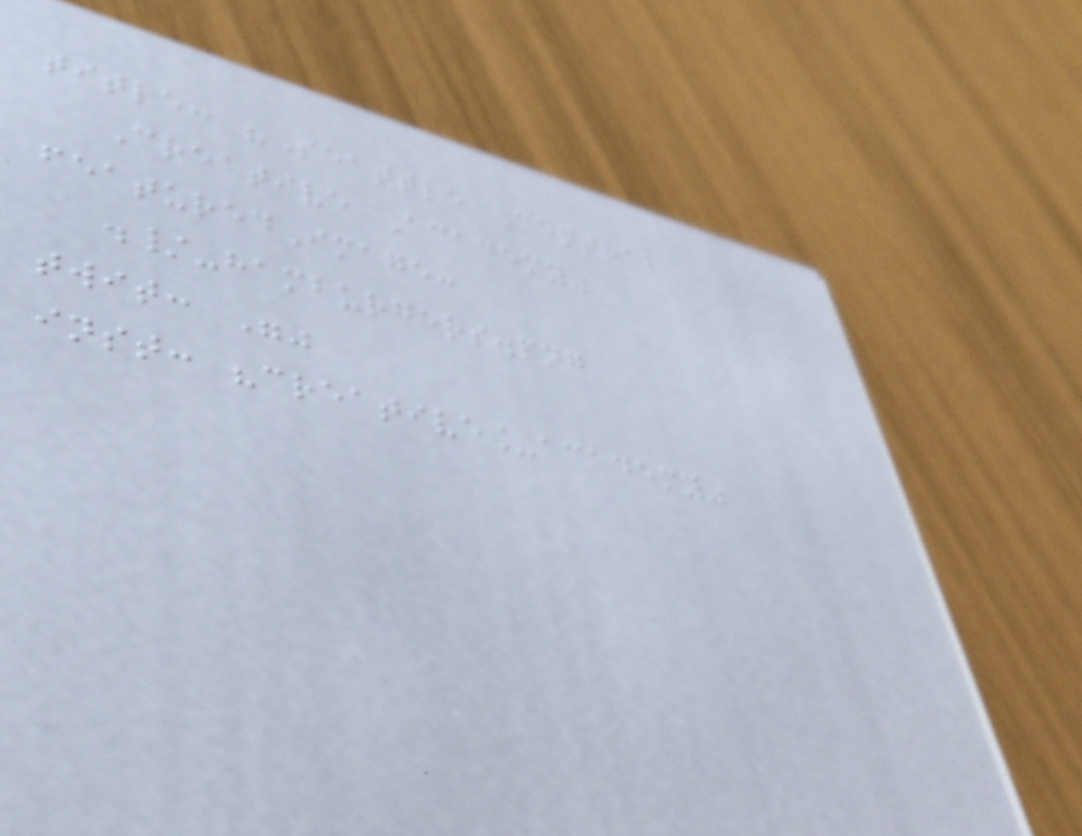title: "Seattle Central
Creative Academy"
featuredImage:
./-hamburgers.png
twit: ""
inst: "creative_academy"
